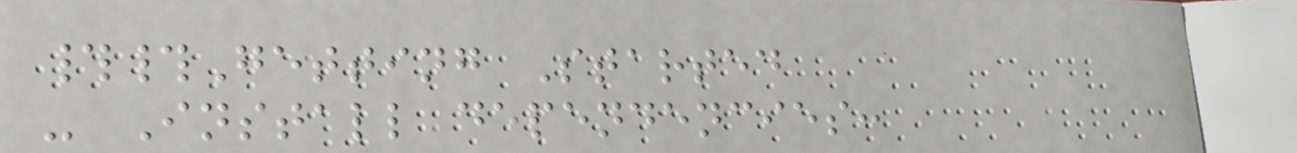##Getting Started
- Install dependencies:
